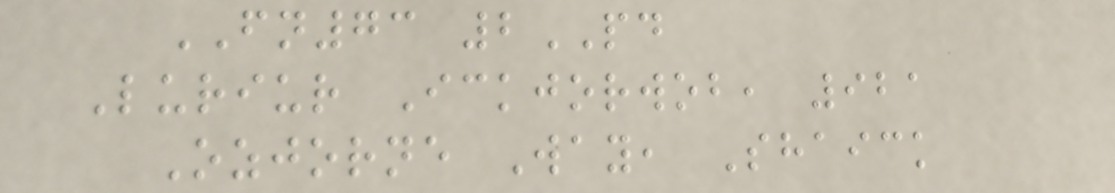FN73 2PD
Luriur Ickjorwob, 921
Ozjorne Way, Shaick
